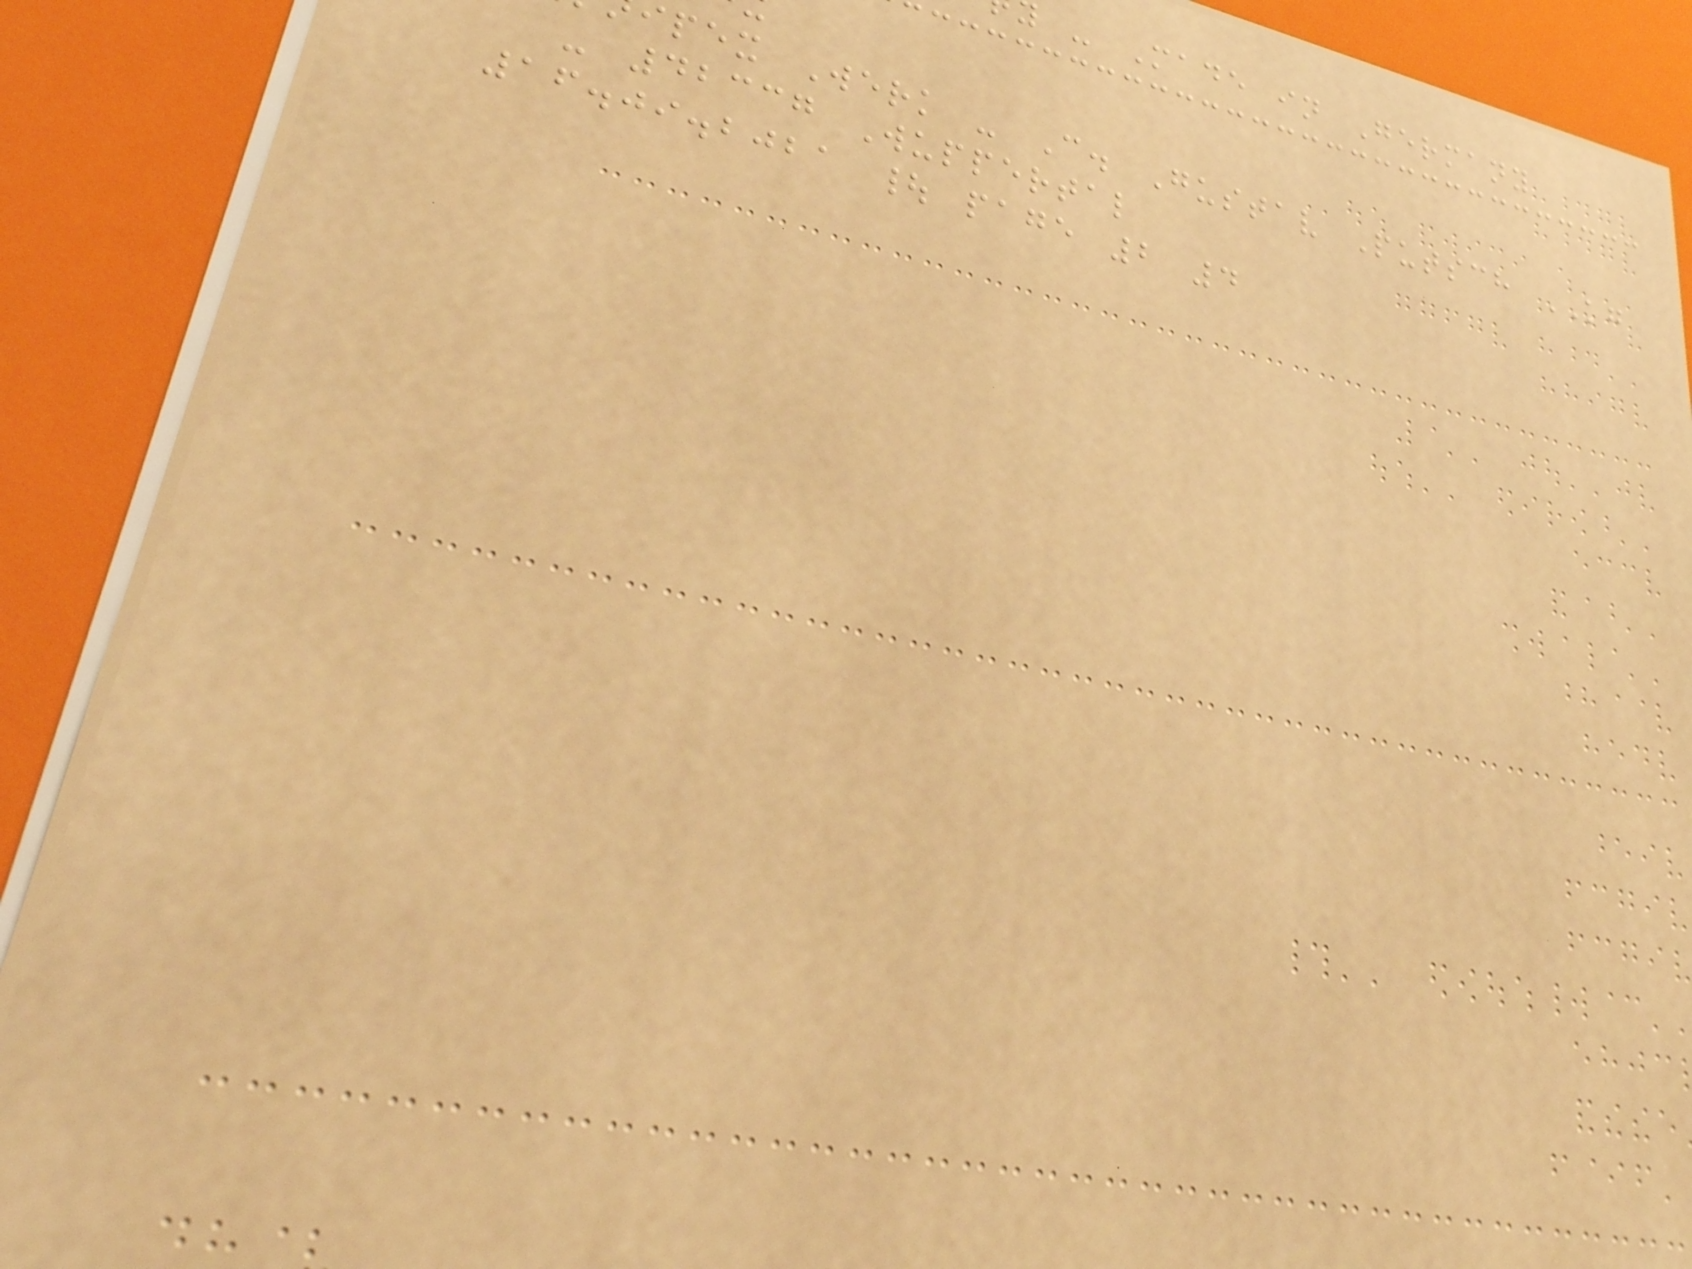- Made in Germany
pex Werk - C. Gustav Putsch KG
- 42337 Wuppertal
16.09.2021 | page 2 4
